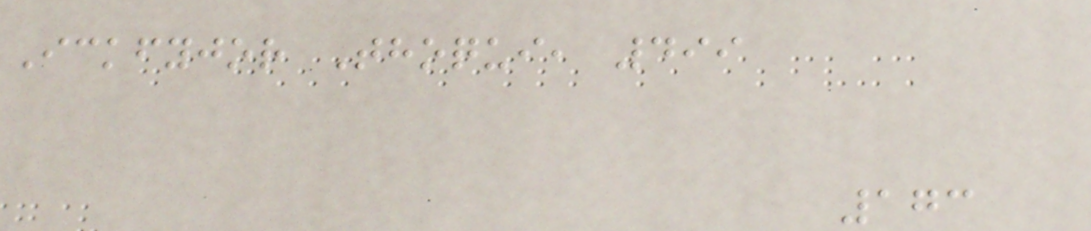Ickfyjor Thoqui, 499
173
